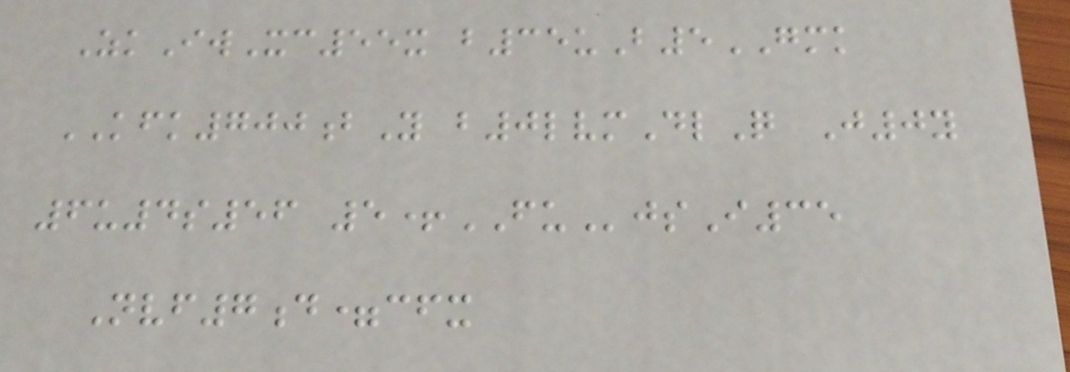ZkIwXc55x b35uB5GMK
KFK700bY b0lvmDlQ J0y
6u4s56 5+FUjsI35
Nvf7d=cfx
